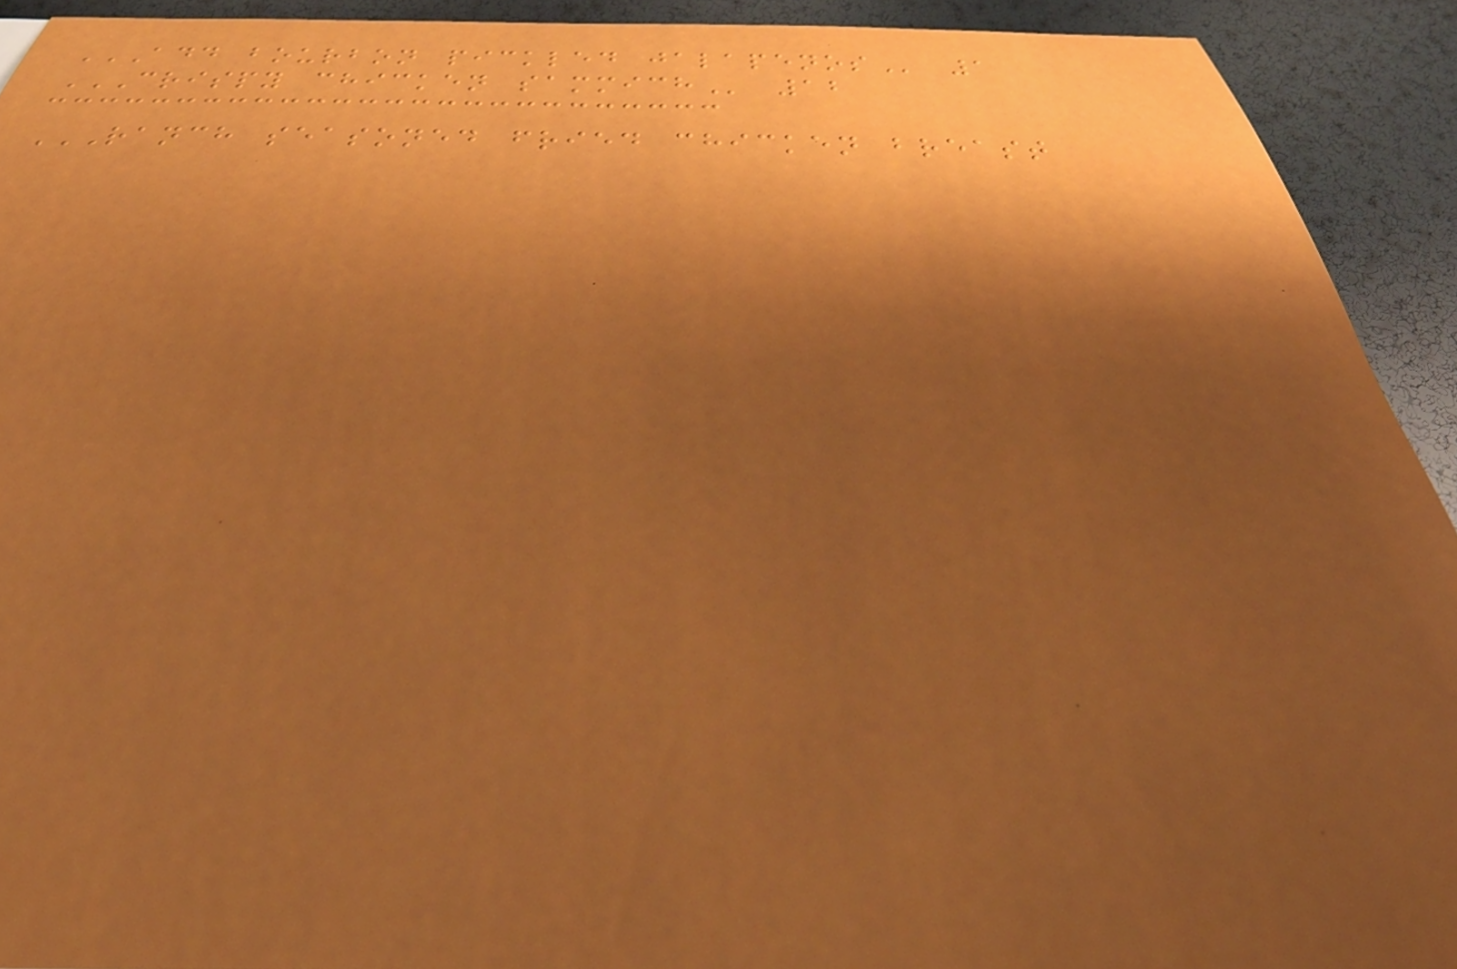ADD BOURBON PICKLED JALAPENOS 1
CRISPY CHICKEN SAMMICH 12
RANCH SEASONED FRIED CHICKEN BREAST
